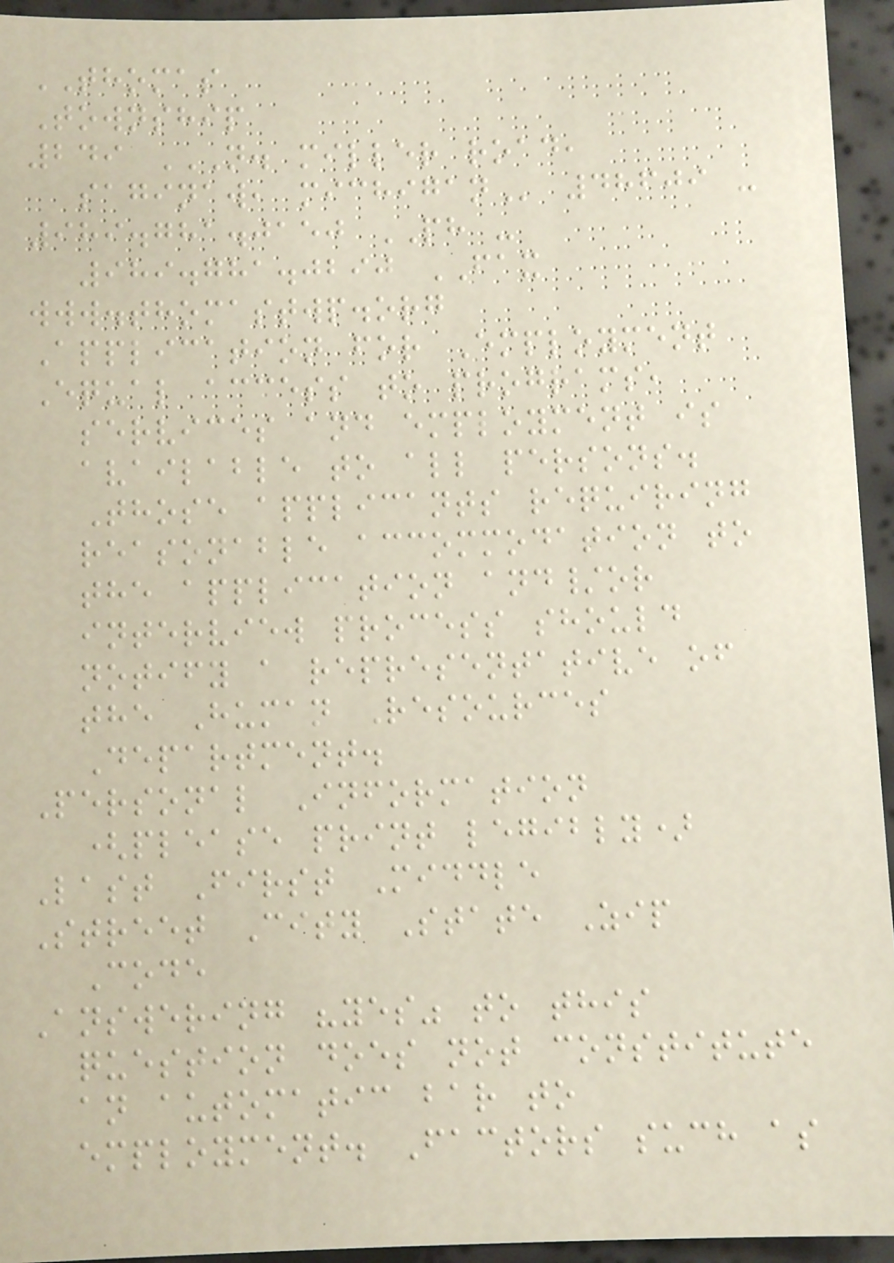THOMAS
Township
249 N. MILLER ROAD,
SAGINAW, MICHIGAN 48609 -
989.781.0150 PH -
989.781.0290 FAX
www.thomastwp.org
Application for Employment
Equal access to programs,
services and employment is
available to all persons.
Those applicants requiring
reasonable accommodation to
the application and/or
interview process should
notify a representative of
the Human Resources
Department.
Personal Information
(please print legibly)
Last First Middle
Street City State Zip
Code
Answering "yes" to this
question does not constitute
an automatic bar to
employment. Factors such as
